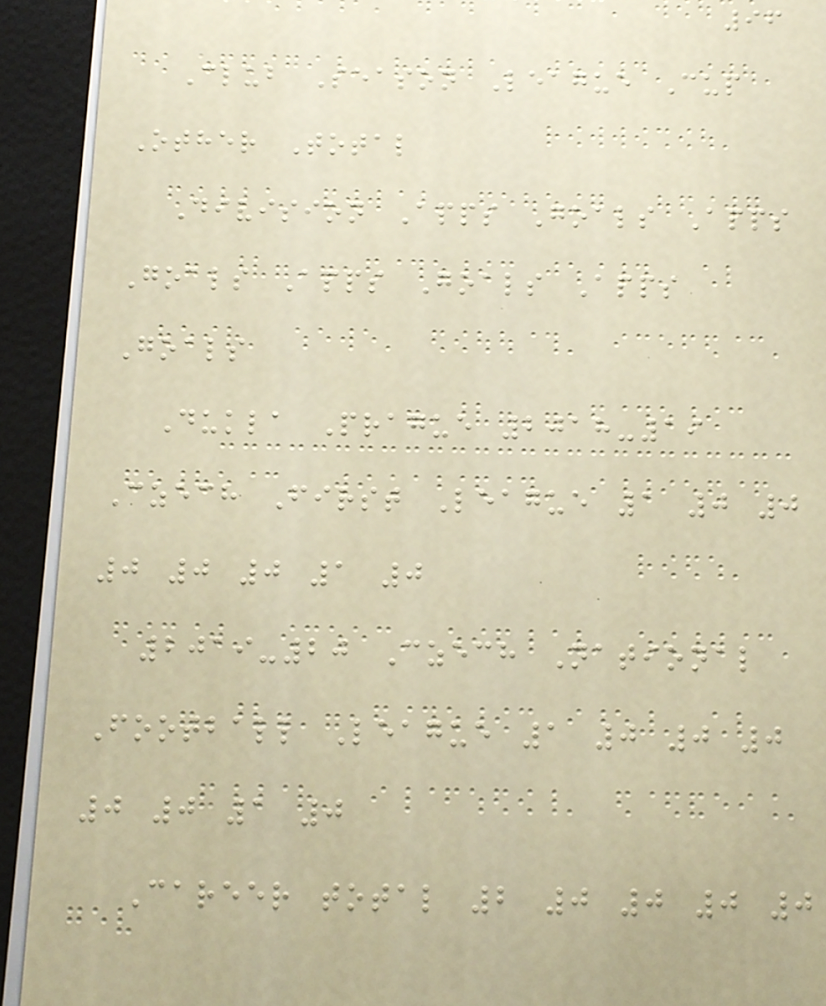96
Club Season League Cup
Other Total
Division Apps Goals Apps
Goals Apps Goals Apps
Goals
Dukla Prague 2018-19
Czech First League 1 0 0
0 0 0 1 0
2019-20 Czech National
Football League 1 0 0 0
0 0 1 0
Career total 2 0 0 0 0
